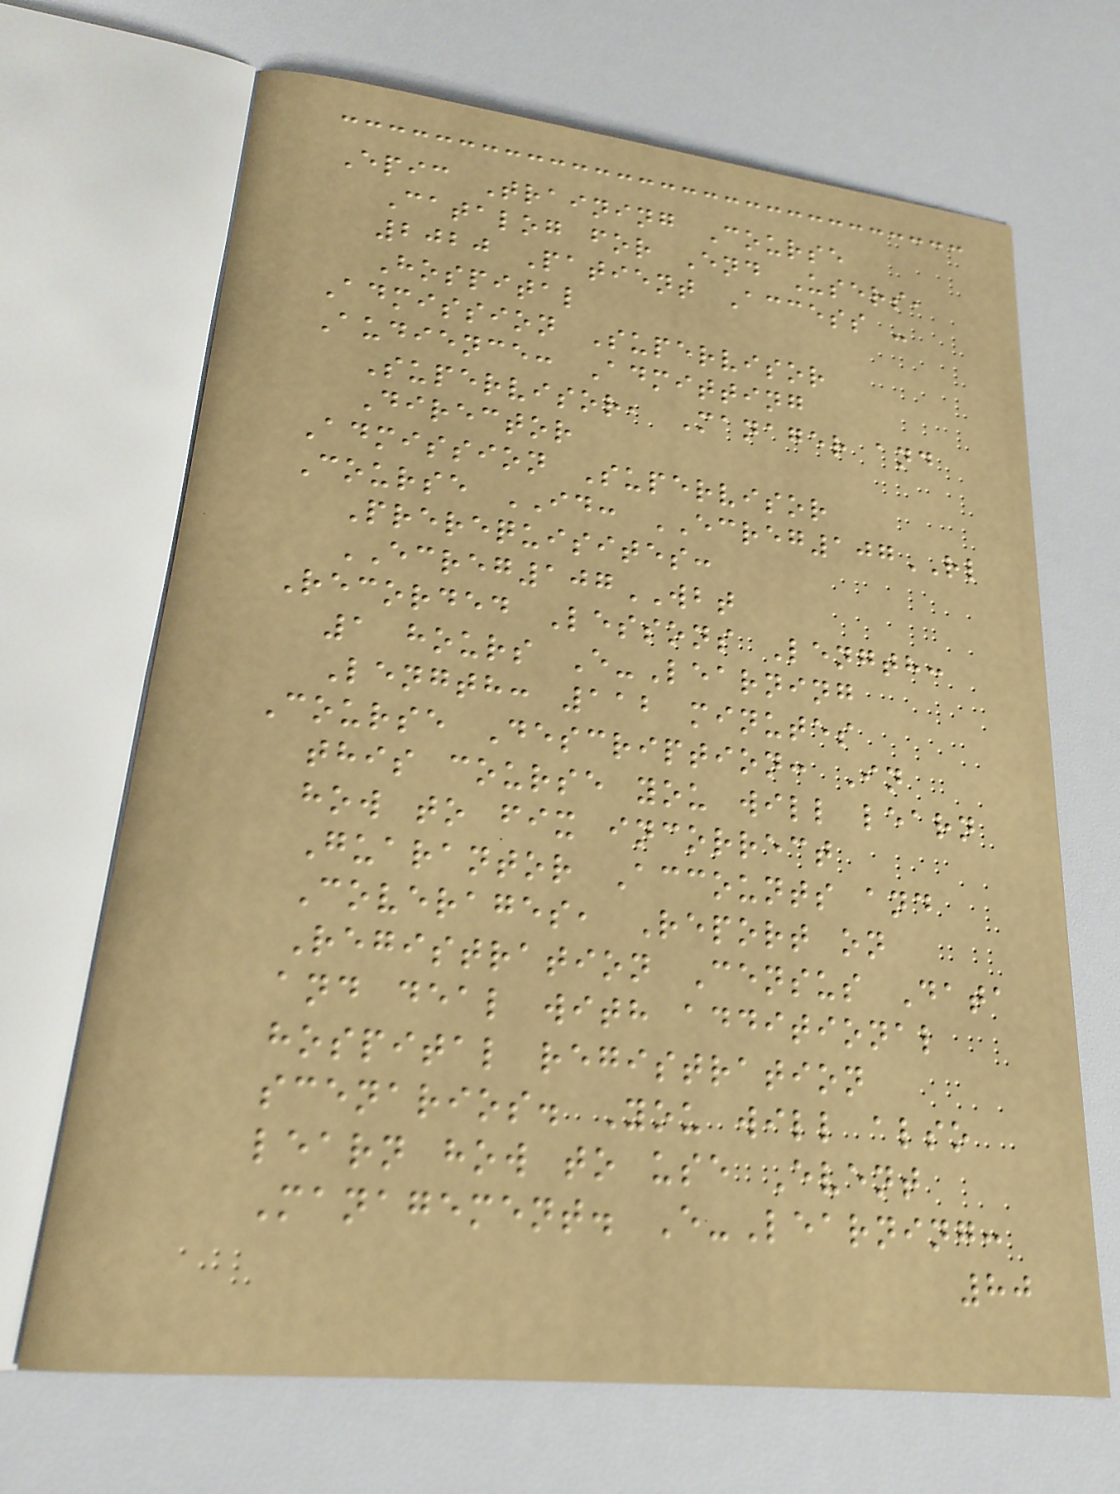Epic Training Course
Catalog for End Users,
2020 Patient Access -
Hospital
Admission Supervisor
Audience: Admitting
Supervisor, Manager and
Director
Admission Supervisor
Course ID: ECREG107RL
Prerequisites:
ECREG107WBT
Recorded Lessons Length:
1 hours E-Learning
Length: 112 minutes
Course Description: In
this course you will learn
how to fix incorrect
Guarantor Accounts and
Coverages, Report on
Registration Census Data
and deal with additional
hospital registration
scenarios. You will also
learn how to use Event
Management. E-Learning:
80
